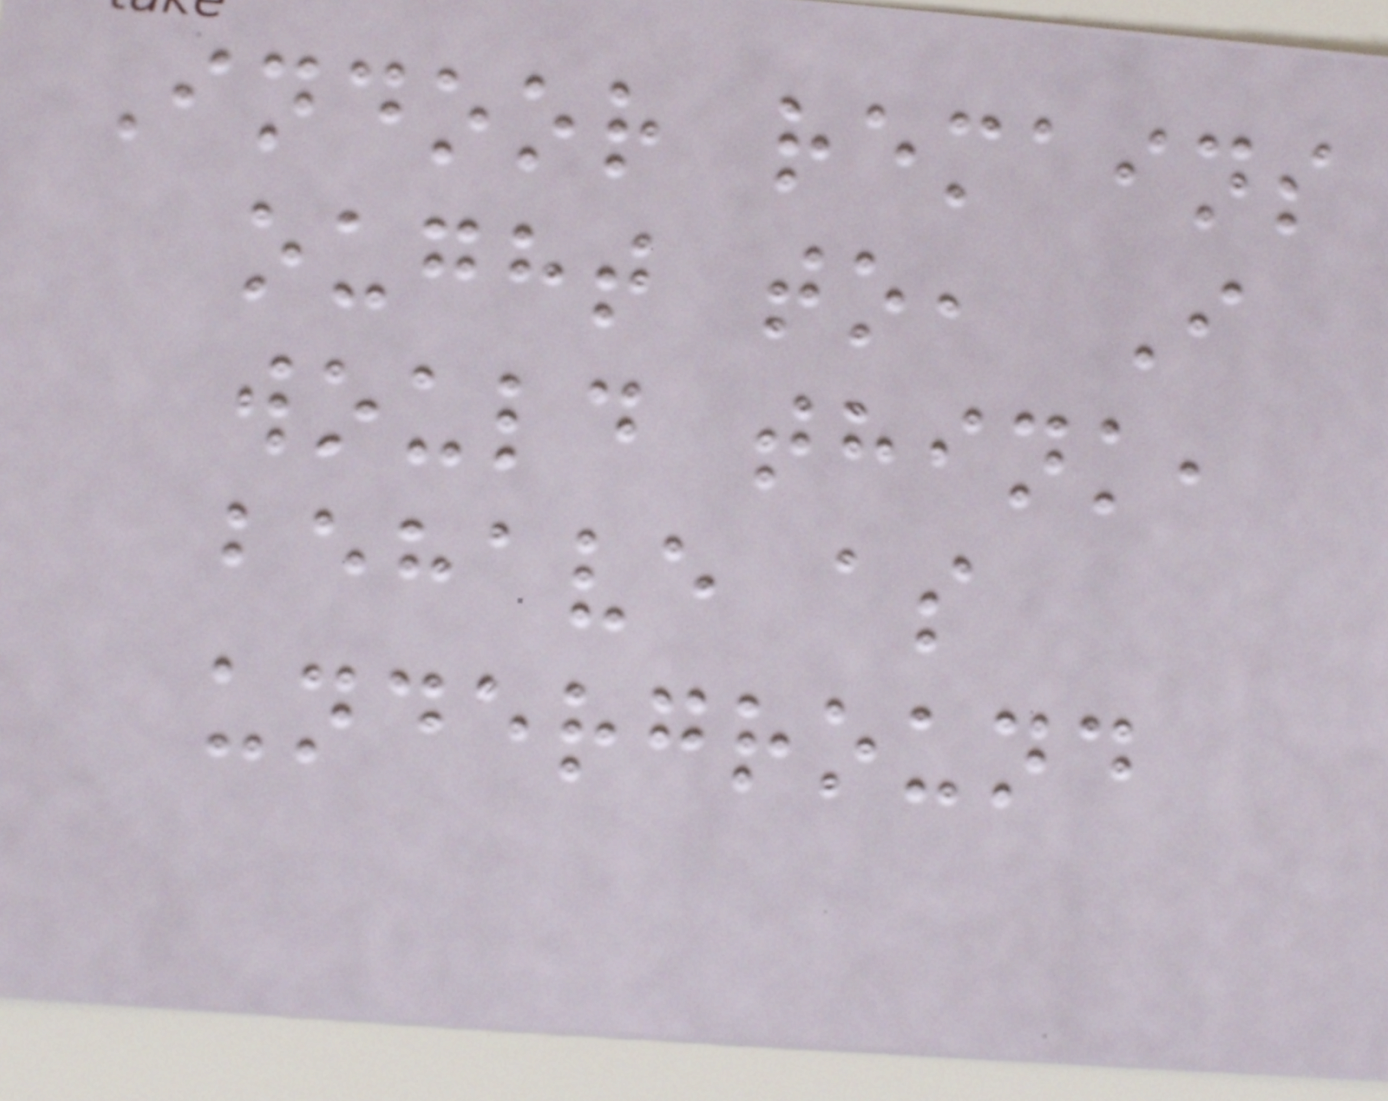Indoor remains
ought to, I
would think,
behave as
underground
